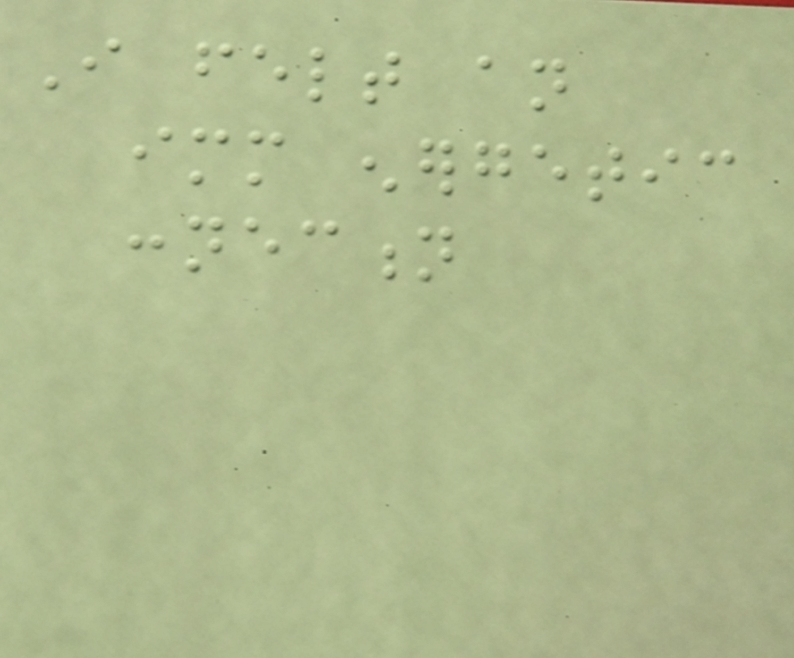I felt an
immediate energetic
connection
